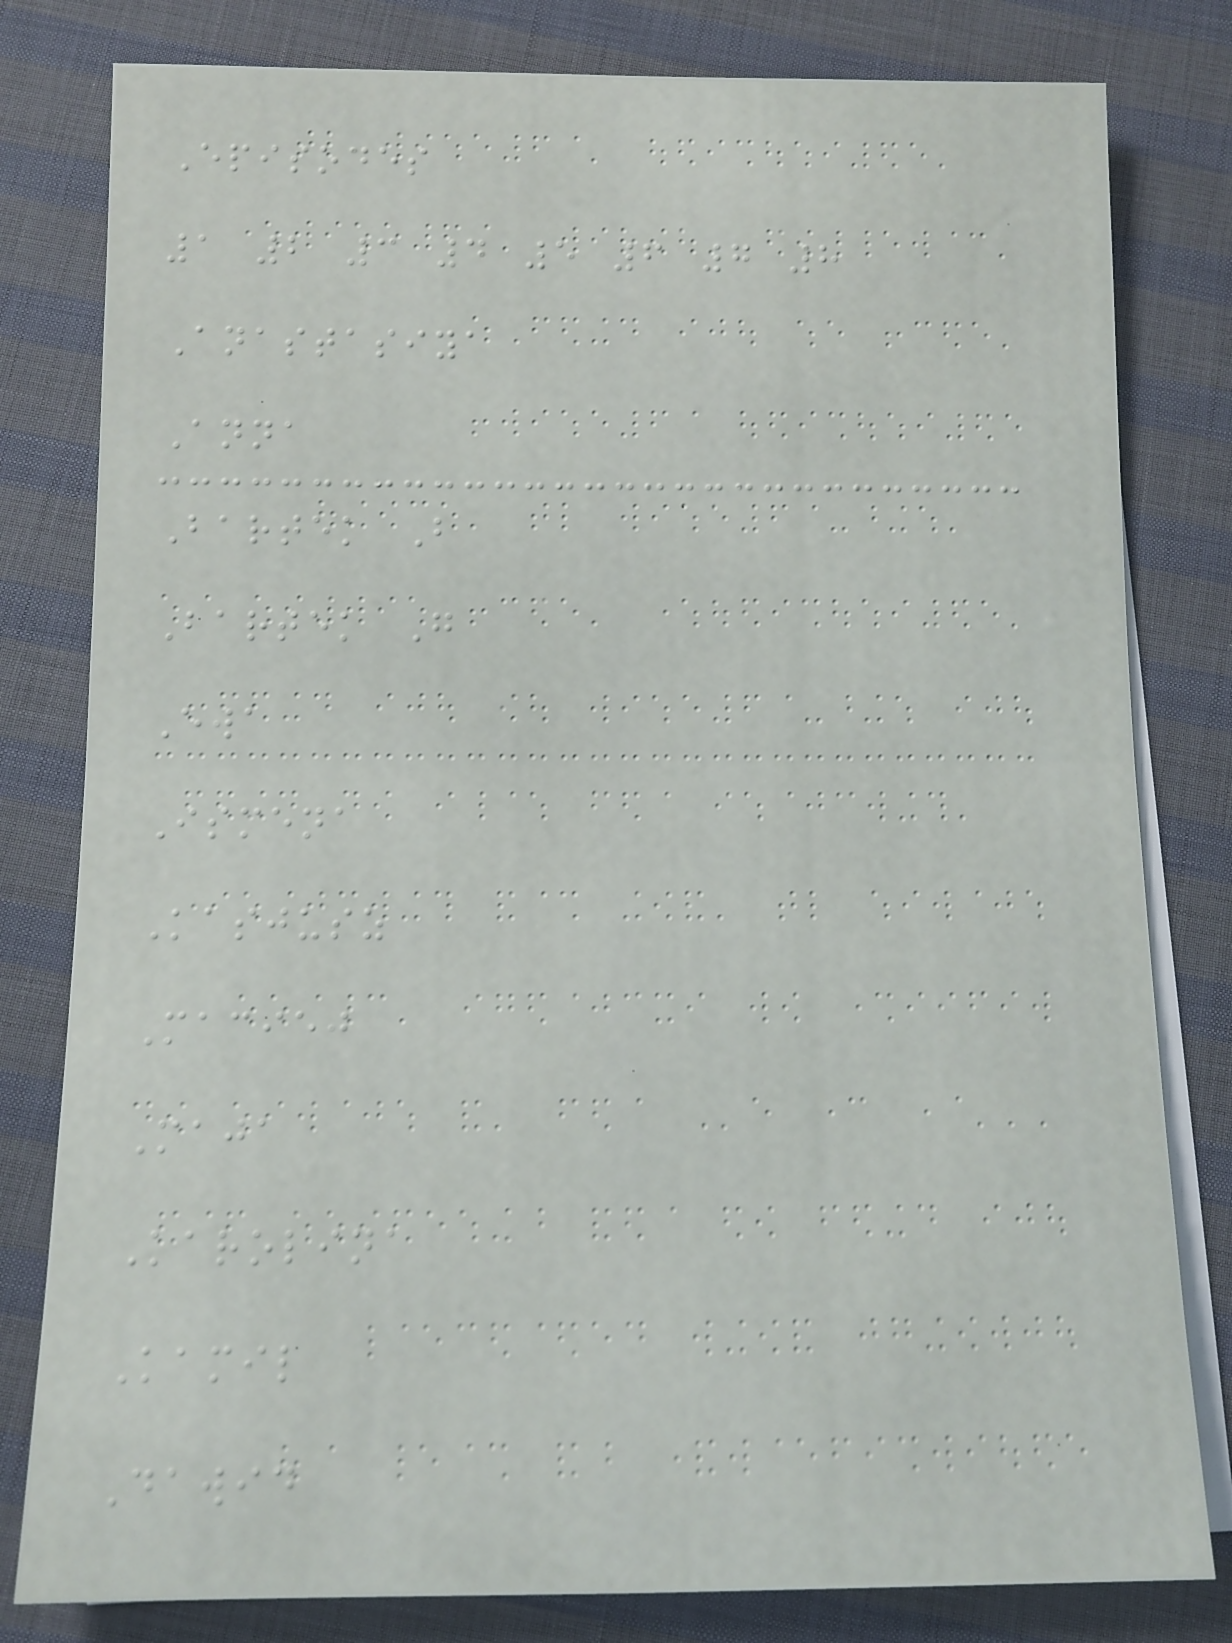Episodes
1 2 3 4 5 6 7 8
Anastasiya
Anna
Bartek B
Bartek G
Ewa
Ismena
Kasjusz
Maciej
Maja
Karolina
Kamil
Dawid
